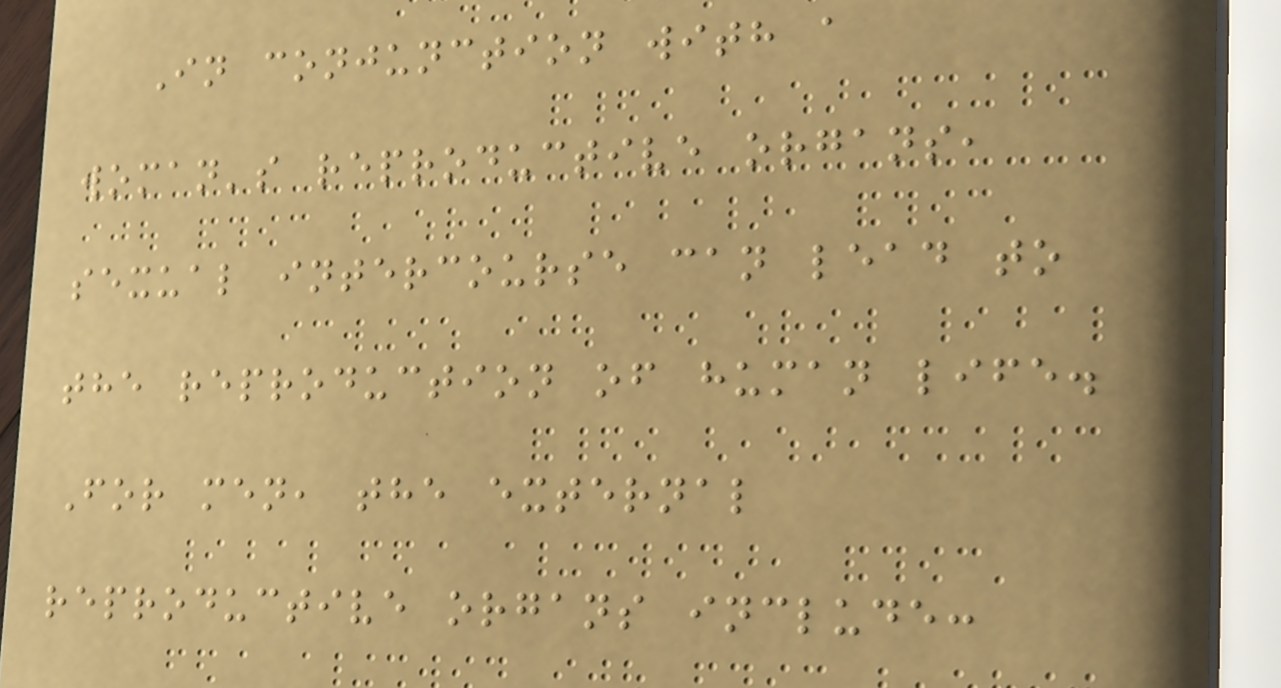In conjunction with a
woman's reproductive organs,
sexual intercourse can lead to
the reproduction of human life.
For men, the external
reproductive organs include:
